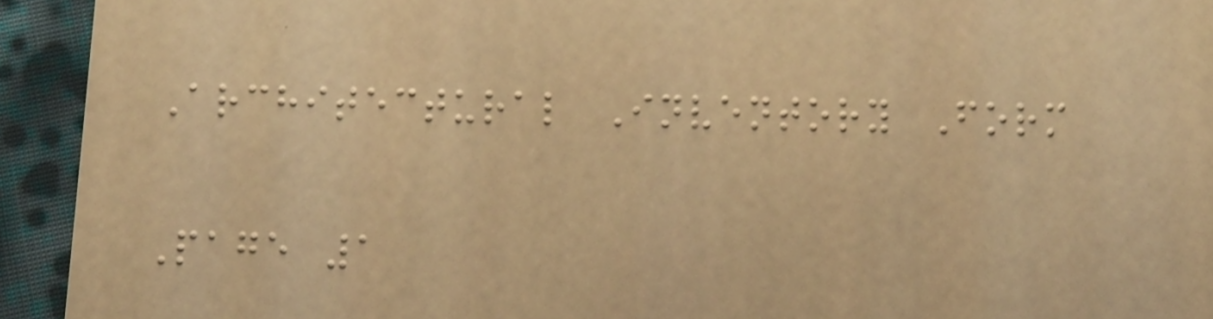Architectural Inventory Form
Page 1
